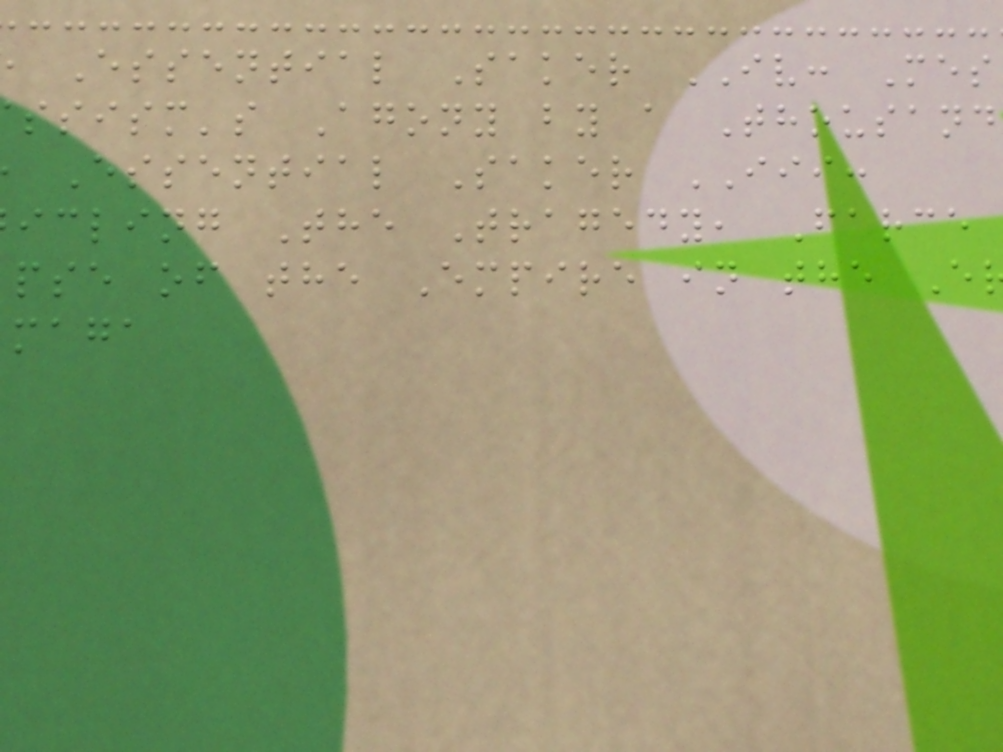Essential Saker IV: Mes
ssism's Agony by a Thousand
Essential Saker III:
icling The Tragedy, Farce
pse of the Empire in the E
maga
